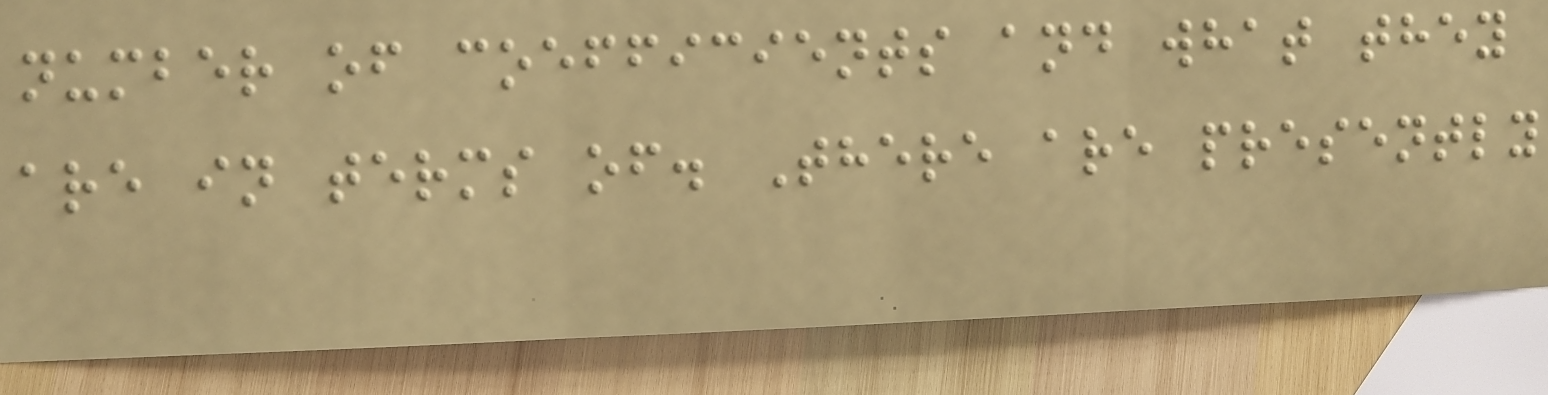number of coefficients and what they
are in terms of. There are presently
